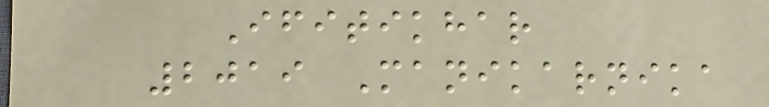Ifitikhar
2019 Manikarnika
